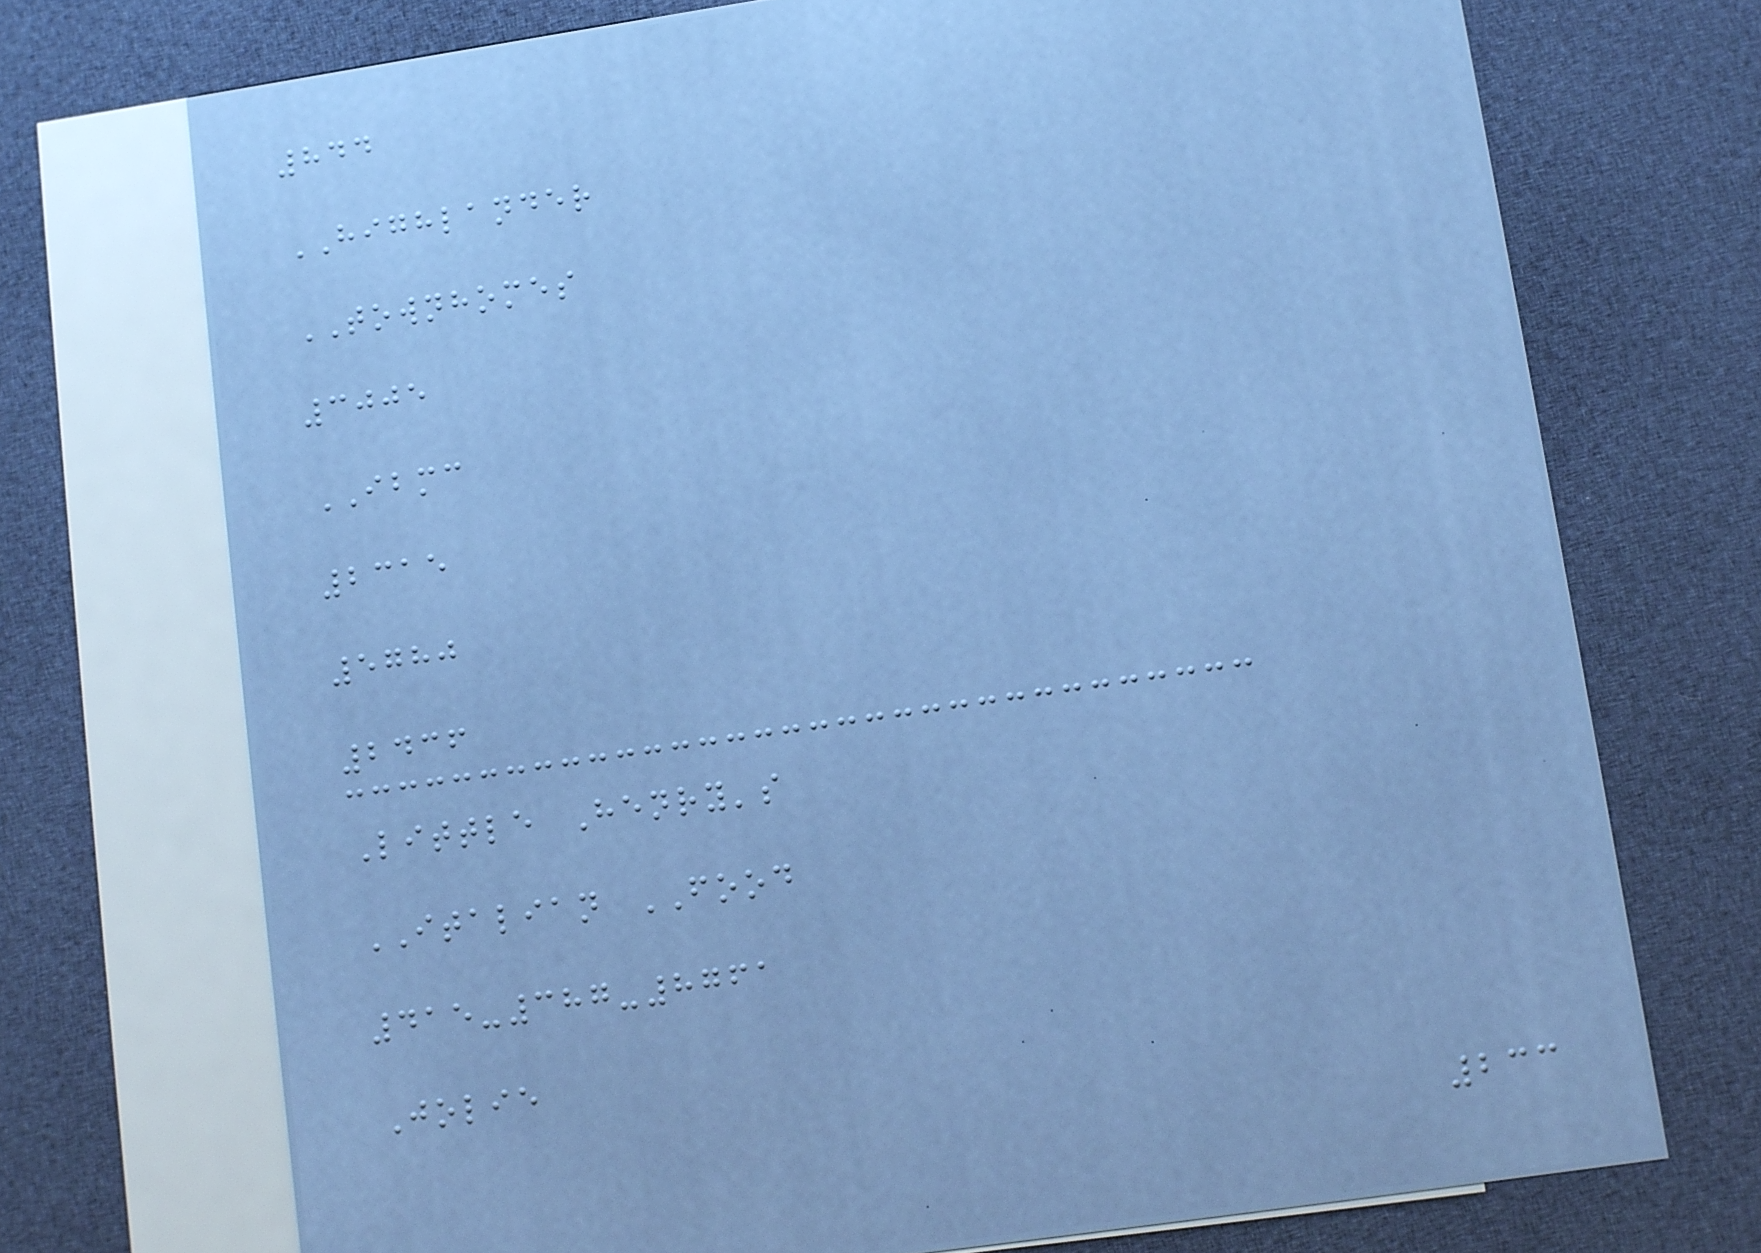844
HIGHLANDER
TOWNHOMES
3005
IBMC
2315
5780
2436
Little Henry's
ITALIAN FOOD
415-387-8761
Jolie
233
